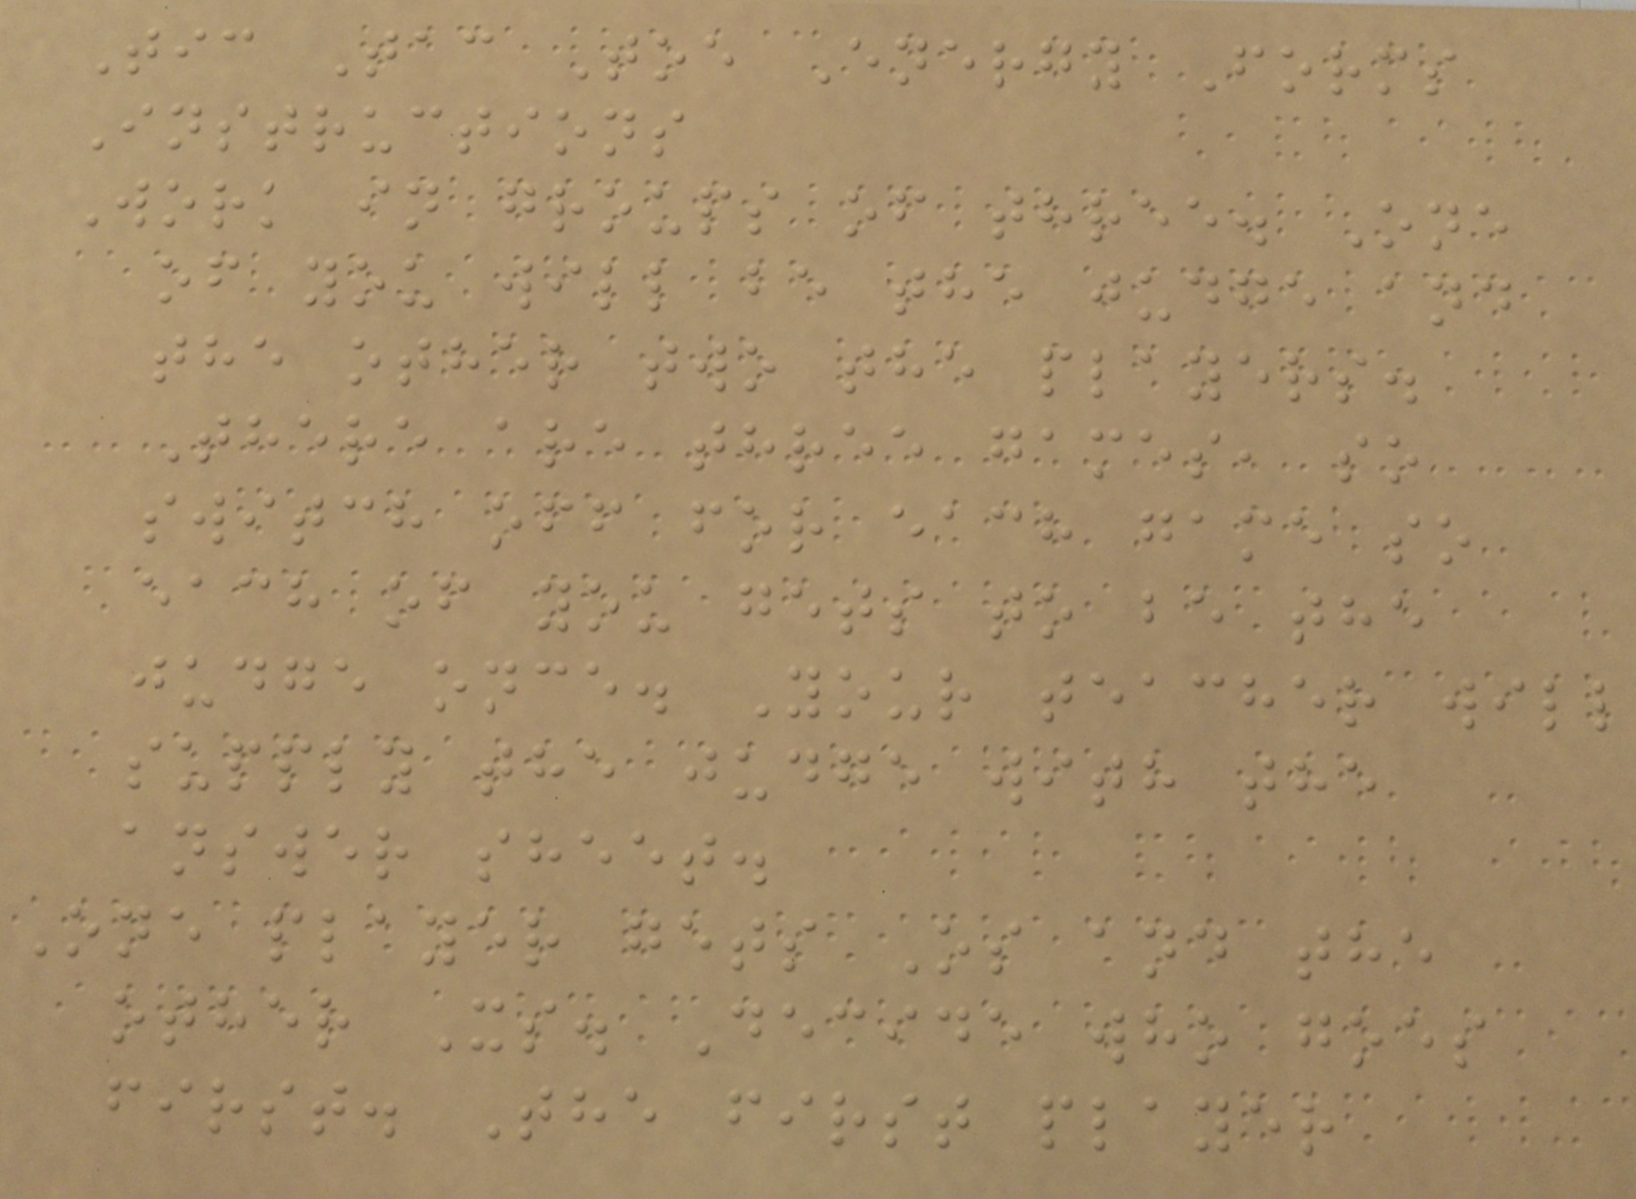Tic Tac Toe Energy Forms
Instructions
Work in groups of three. One
of you will be the judge and
the other two the players.
There are three games, so
switch off for each game so
each of you gets to be the
judge once. Your teacher will
supply the judge with the
answer sheet.
One player gets Os and the
other Xs. Decide who goes
first. The first player
